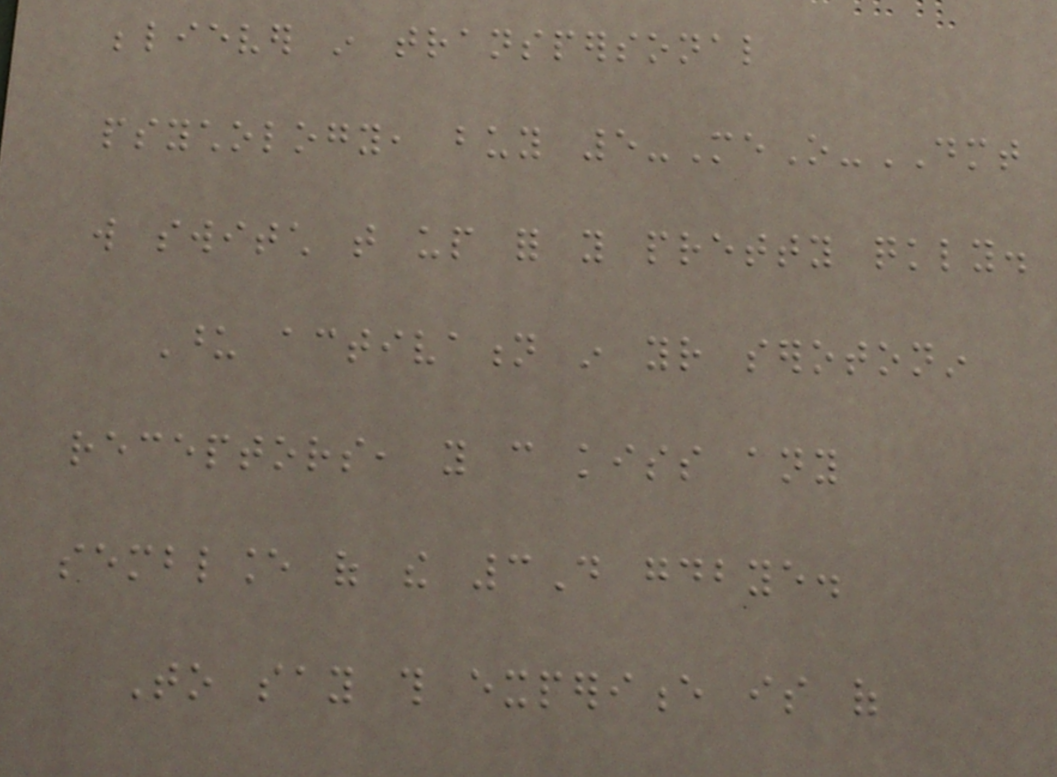believer in transpersonal
psychology, buy 5-MeO-DMT
will switch that up for you pretty quickly.
Upon activation in your serotonin
receptors, you can kiss any
semblance of the 3D goodbye.
To say this experience is of
